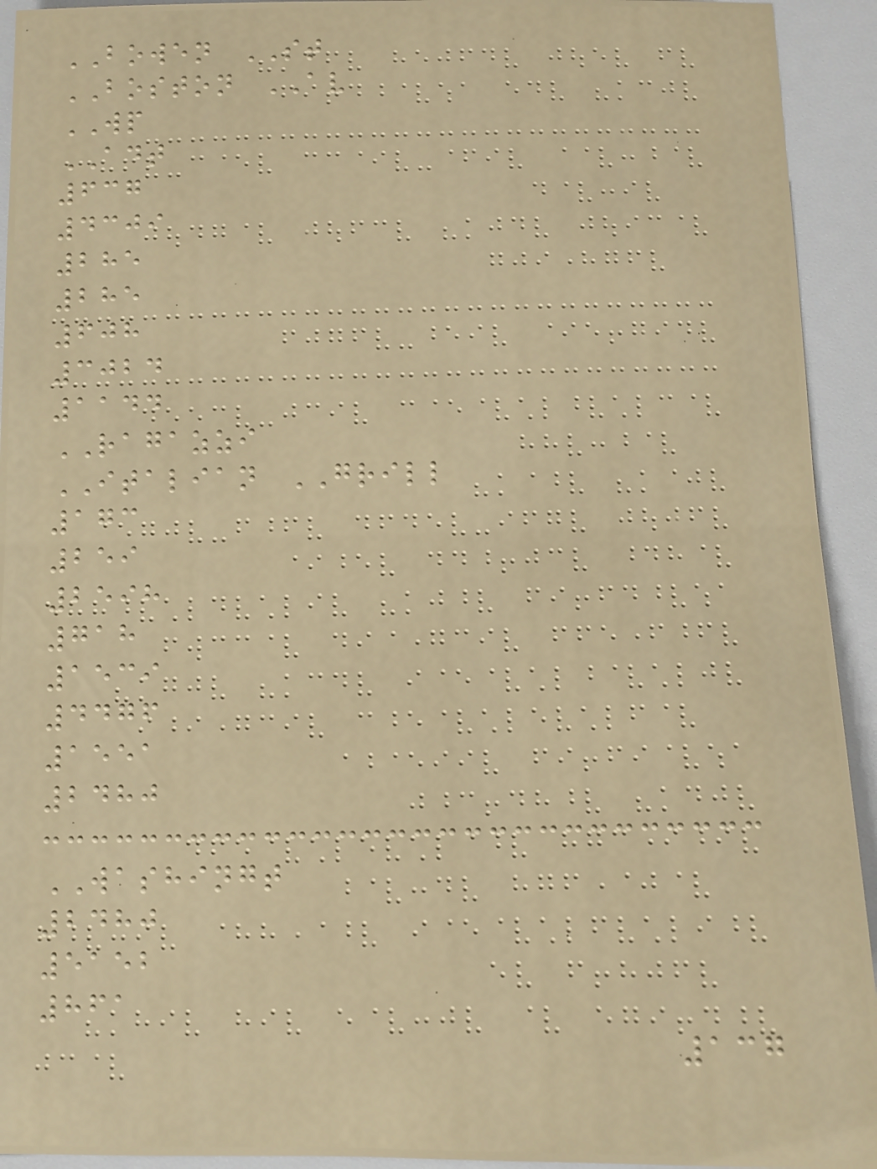BOWEN ST
BOSTON AV
WP
ADT
637
4309
285
285
608
3024
1144
RAGAZZI
ITALIAN GRILL
173
259
2598
718
1539
4476
1551
2480
WASHINGT
2480
5152
861
137
